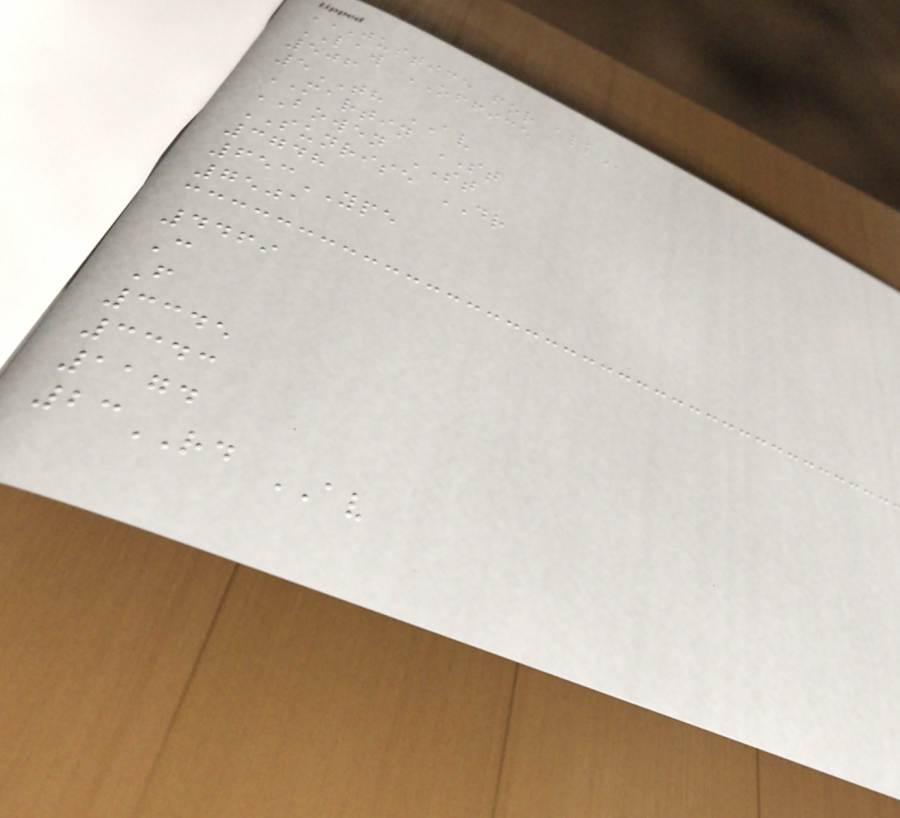JUSTICE FOR ALL
LAW OFFICE
506
5TH AV
MARTIN ST
BOWEN ST
SUNRISE DR
3748
653YPE
7501
4469
C
F
3345
3343
1174
23RD AV
